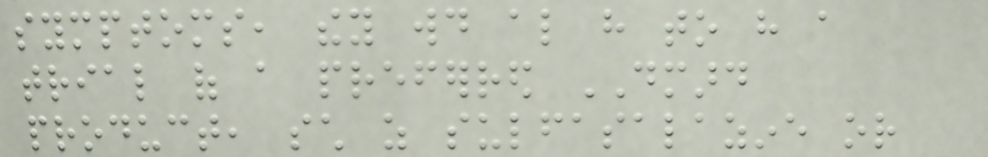symptoms, they would also have to have a
trial of a preferred DMARD
product, such as sulfasalazine or
